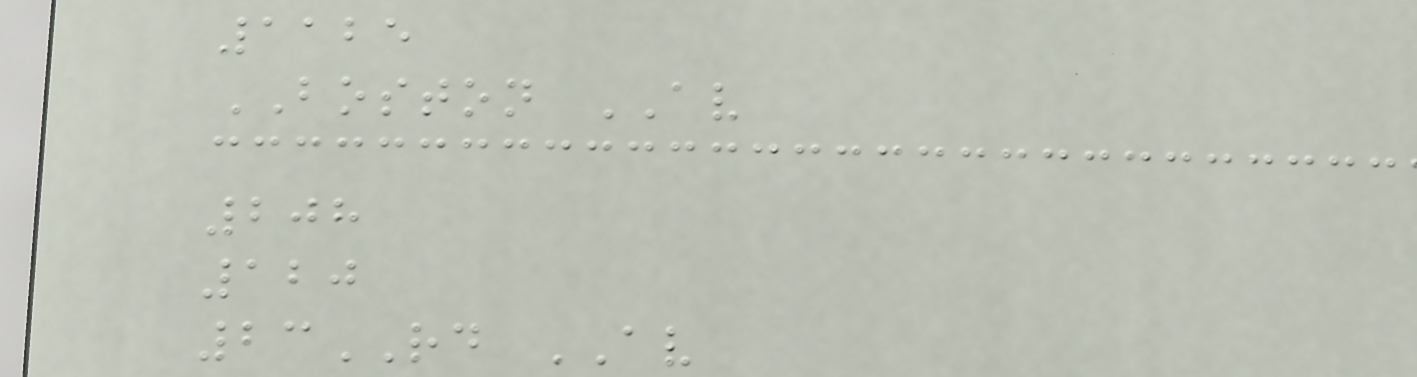1125
BOSTON AV
208
120
23RD AV
